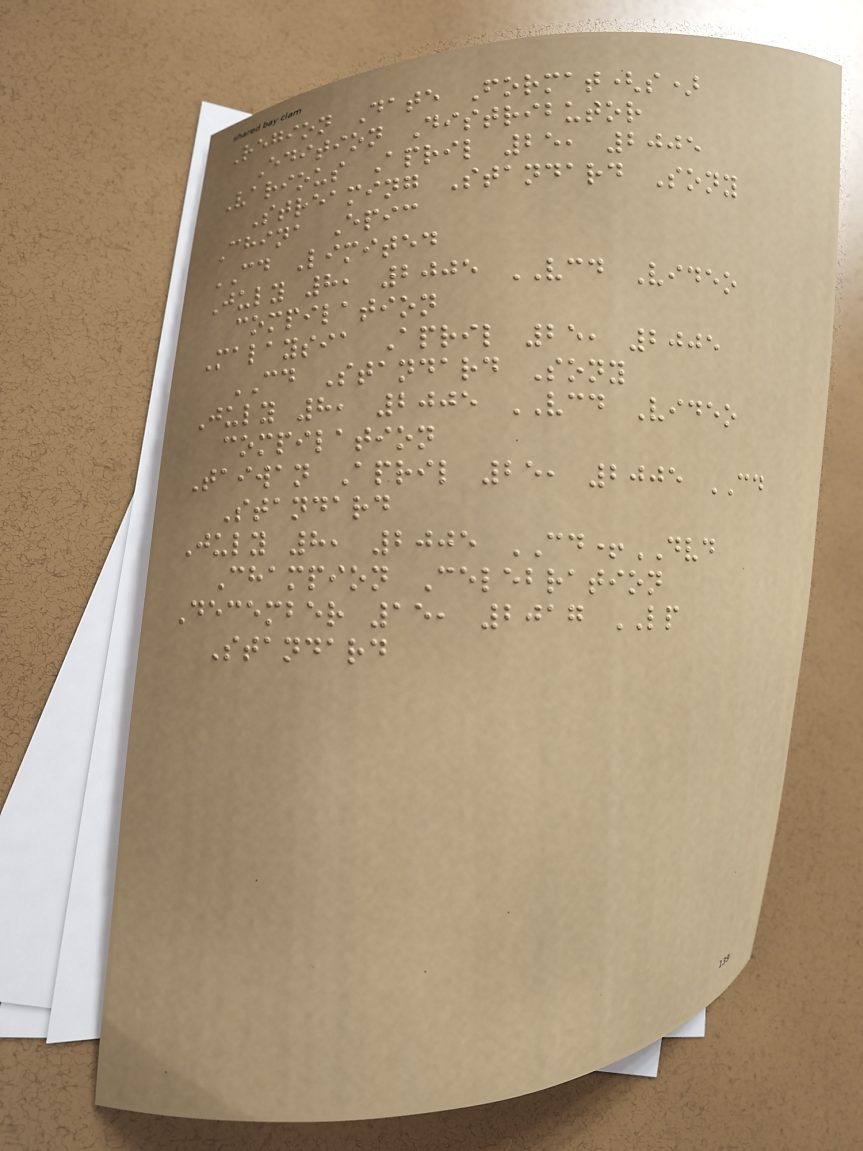Region Date Format(s)
Edition Distributor
Various April 25, 2005
Streaming Standard Sony
China Epic
CD Limited
July 8, 2005 VCD Video
compilation
Malaysia April 25, 2005
CD Standard Sony
July 8, 2005 VCD Video
compilation
Taiwan April 25, 2005 CD
Standard
July 8, 2005 CD+DVD
Champion Celebration
December 15, 2017 LP
Standard
